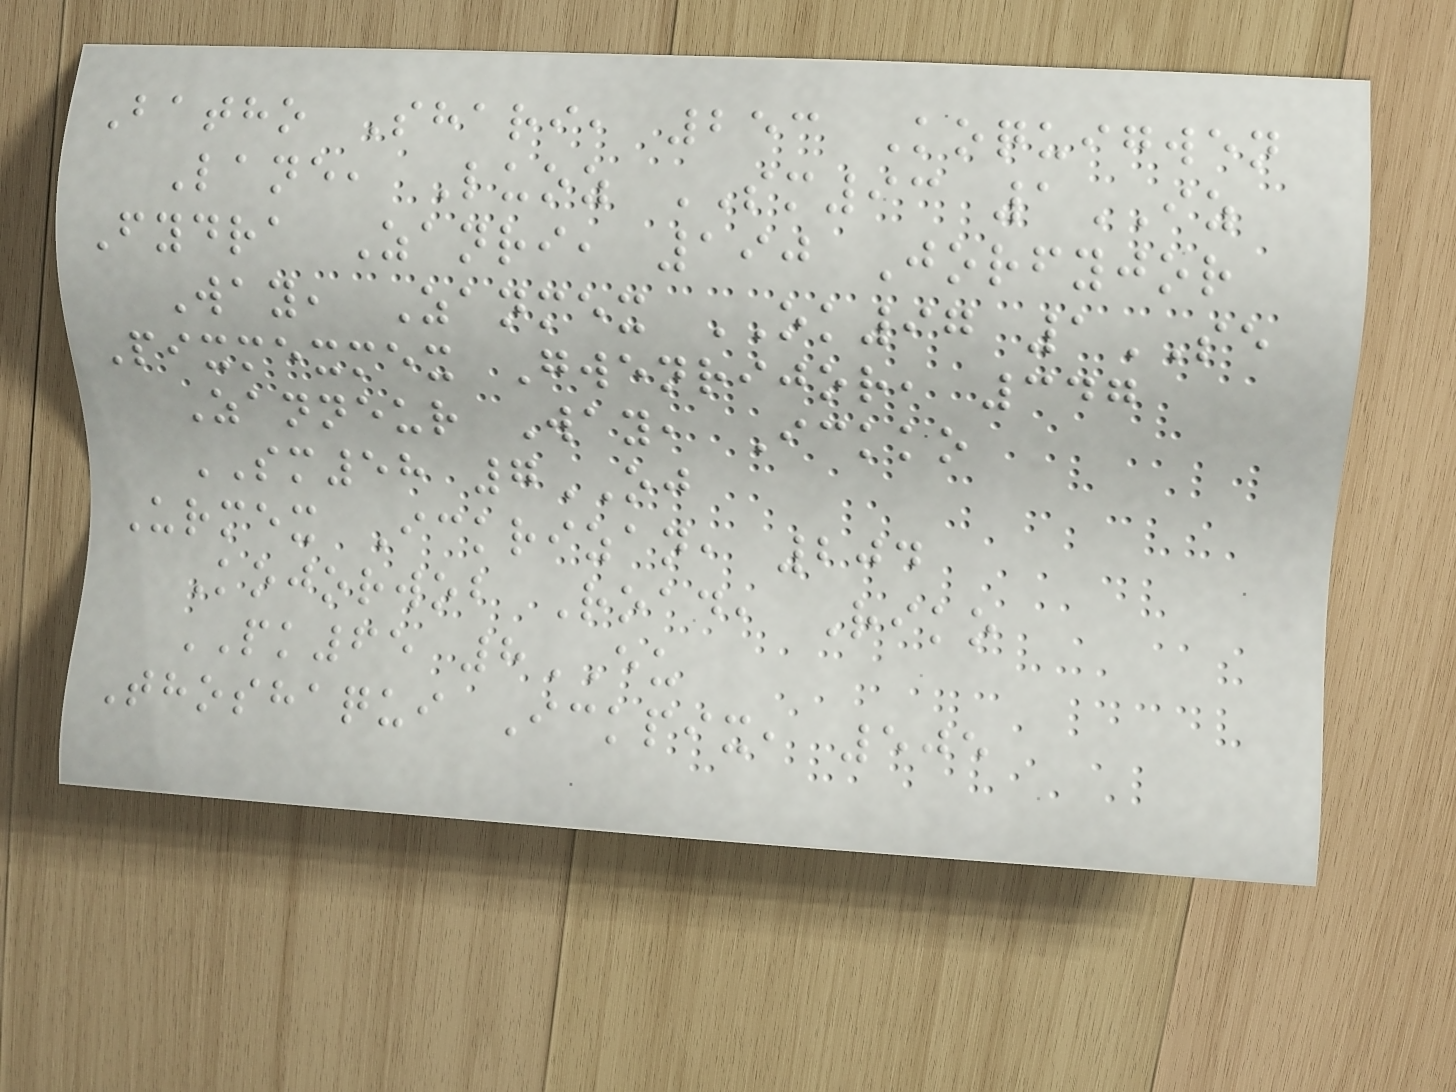Batho Shari, 253 Koquigwen
Lane, Luoz SM93 1IZ
Fydra Zanri, 190 Jorfyjor
Way, Zanmex OK97 1SE
Pixmexmex Gwenrijor, 347
Zanneur Way, Ickko
SM58 7OJ
Urmex Ickrizan, 204
Kojorwob Road, Riko
PK65 8EU
Thoshaqui Ickpix, 505
